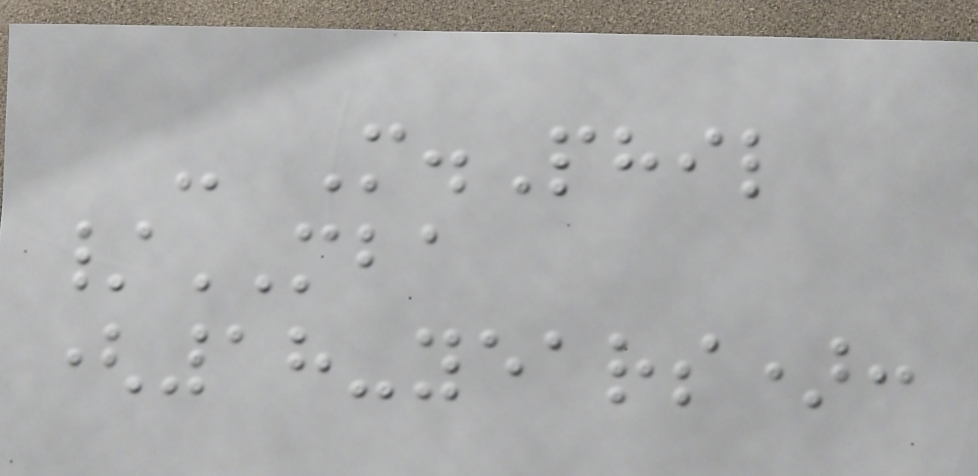- M.Phil
/MBA
(18-years):
